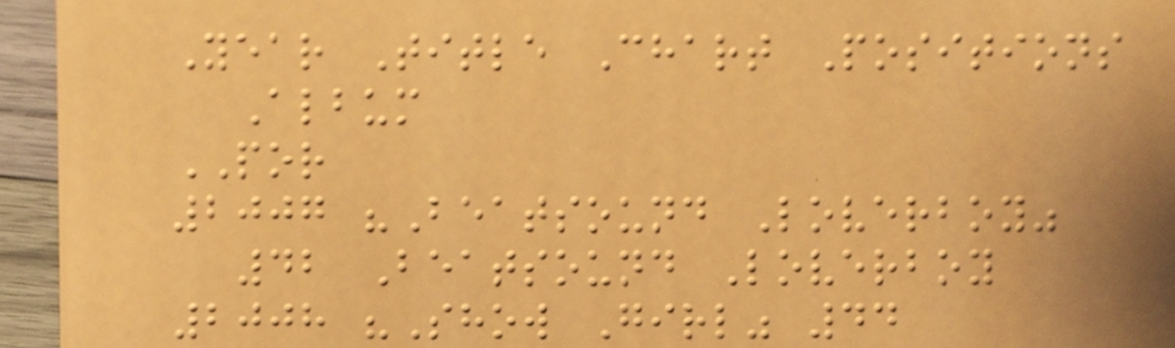Year Title Chart Positions
Album
POR
2007 "Beatsound Loverboy"
42 Beatsound Loverboy
2008 "Show Girl" 44
